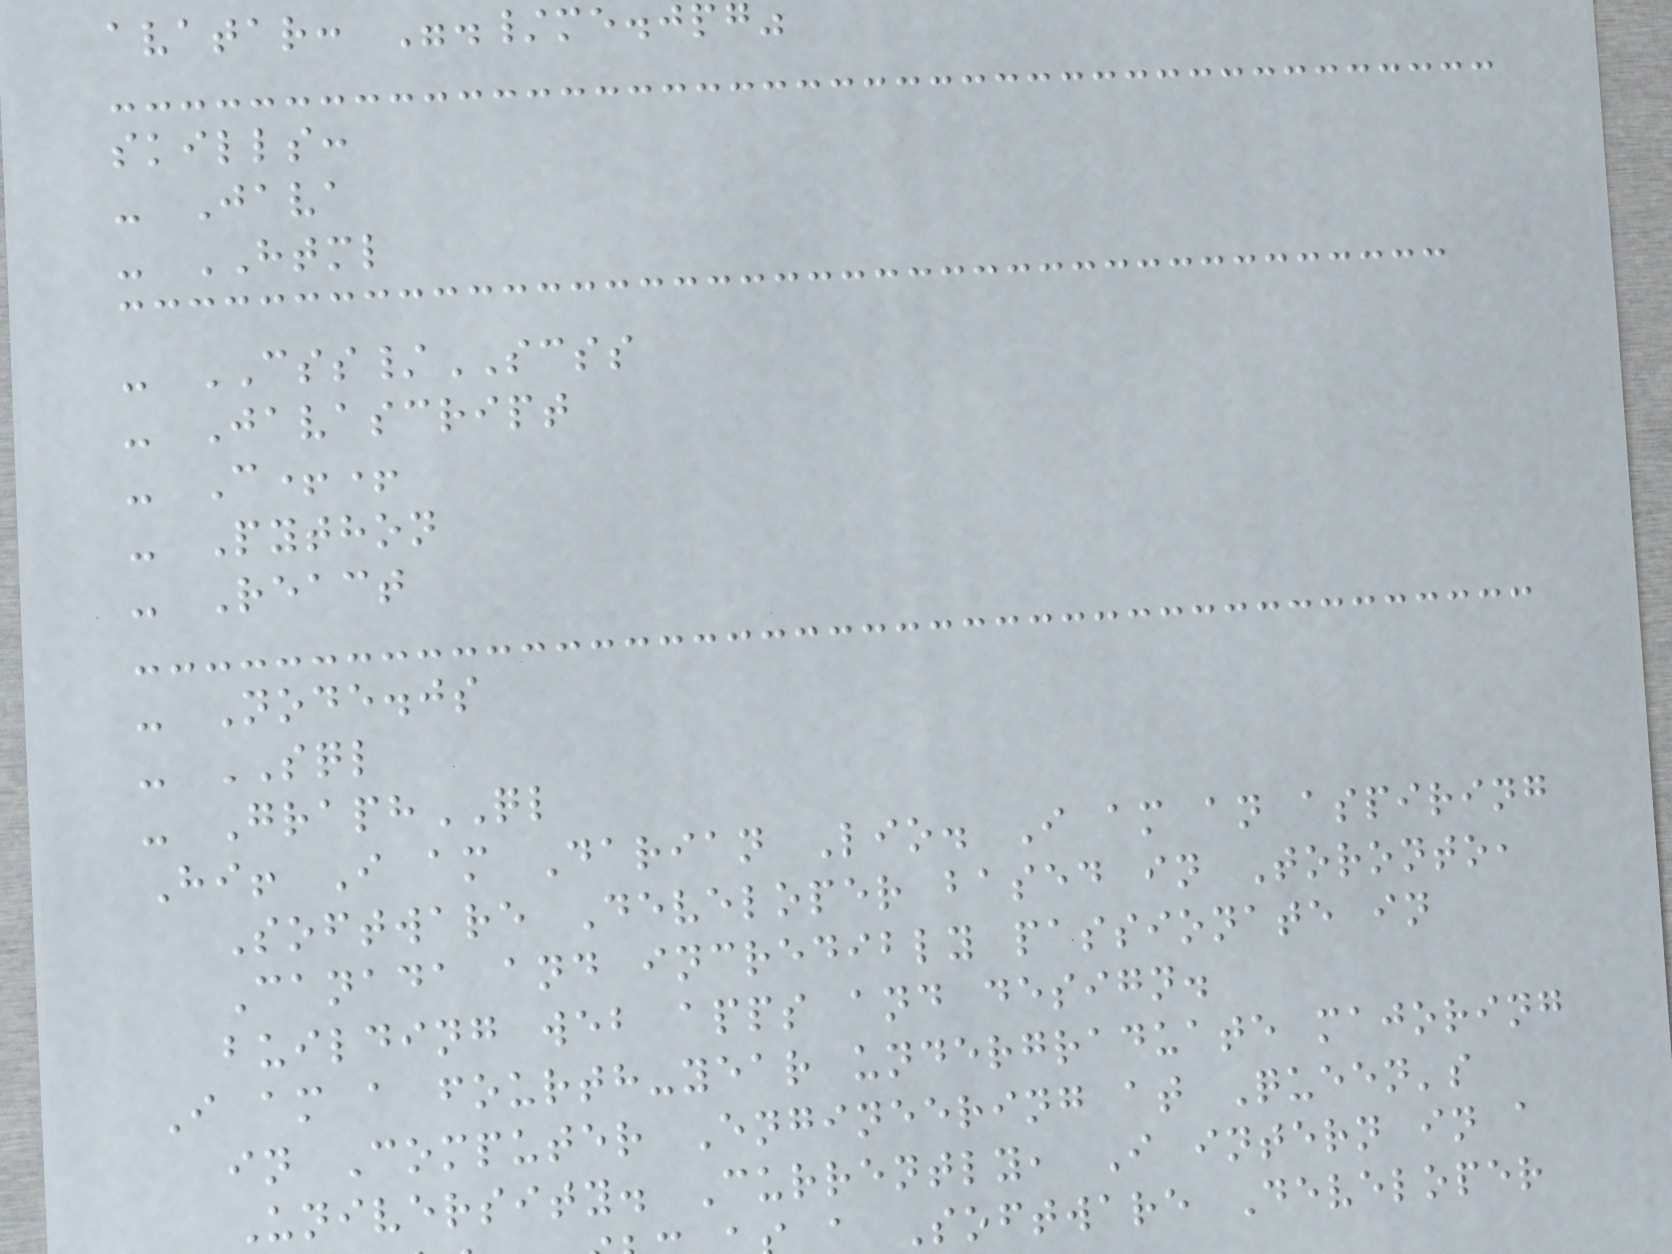avatar: "./me.jpg"
skills:
- Java
- HTML
- CSS/SCSS
- Javascript
- C++
- Python
- React
- Node.js
- SQL
- GraphQL
Hi! I am Darian Lio. I am an aspiring
Software Developer based in Toronto,
Canada and incredibly passionate in
building web apps and design.
I am a fourth-year undergraduate majoring
in Computer Engineering at Queen's
University. Currently, I intern in a
a Software Developer
